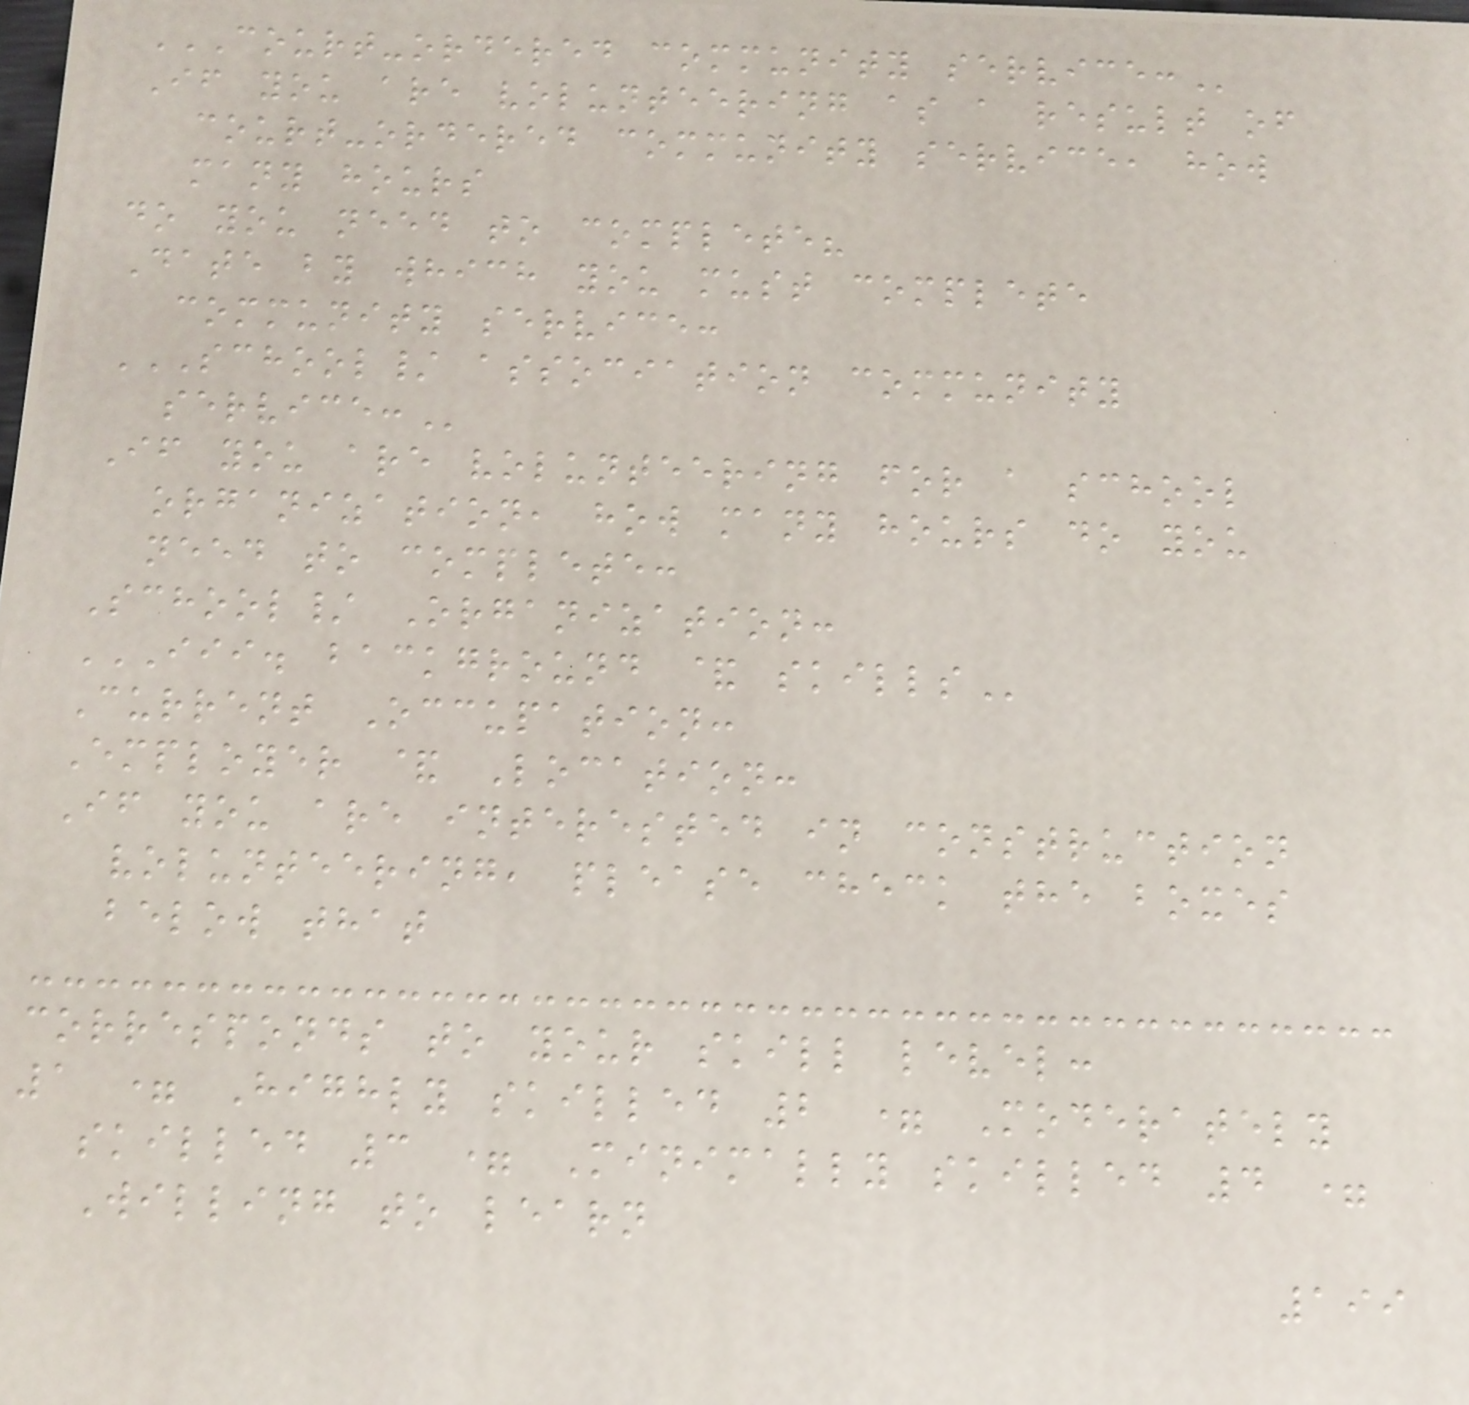COURT-ORDERED COMMUNITY SERVICE:
If you are volunteering as a result of
court-ordered community service, how
many hours
do you need to complete?
Date by which you must complete
community service:
SCHOOL/ ASSOCIATION COMMUNITY
SERVICE:
If you are volunteering for a school
organization, how many hours do you
need to complete:
School/ Organization:
III. BACKGROUND & SKILLS
Current Occupation:
Employer & Location:
If you are interested in construction
volunteering, please check the boxes
below that
corresponds to your skill level:
1 = Highly skilled 2 = Moderately
skilled 3 = Minimally skilled 4 =
Willing to learn
199
